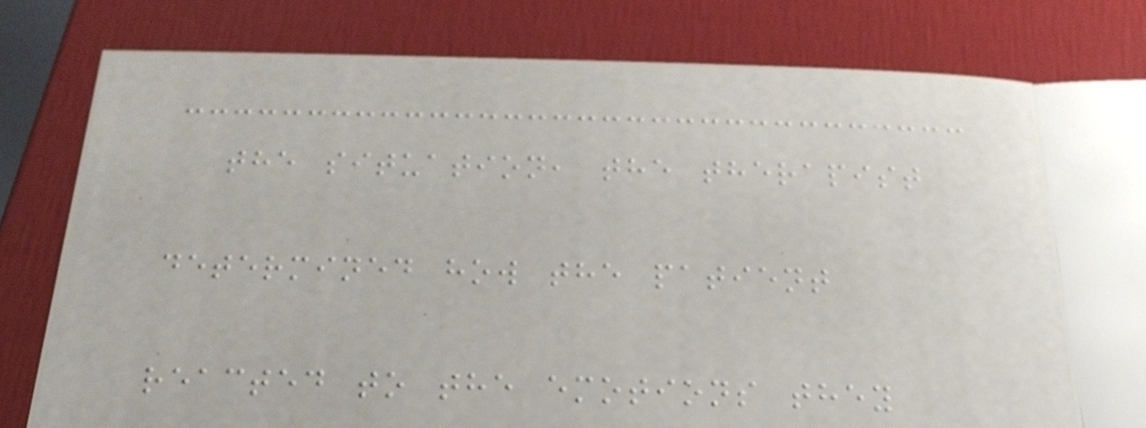the situation, the therapist
determined how the patient
reacted to the emotions they
